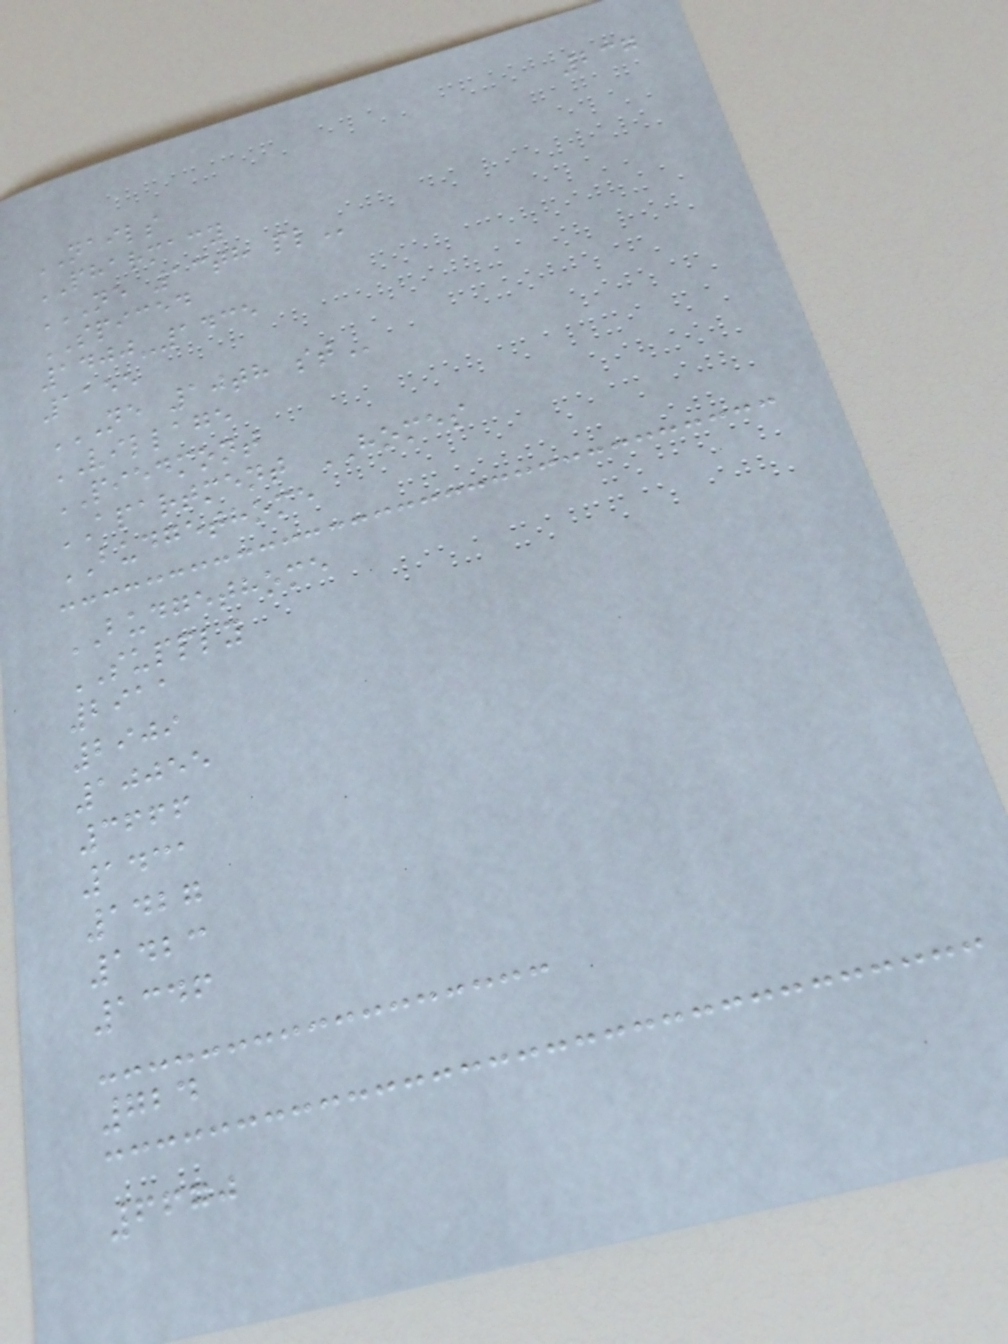237
NAILS
PHARMACY
NE 13TH PL
SPICED
1400-1435
1155
NE 10TH ST
VILLAGE
PIEDMONT
APARTMENT HOMES
BUDGETHOME
BUDGETHOME
SUPPLY
2911
2909
10055
3666
1431
1427
1423
1346
724
6670
